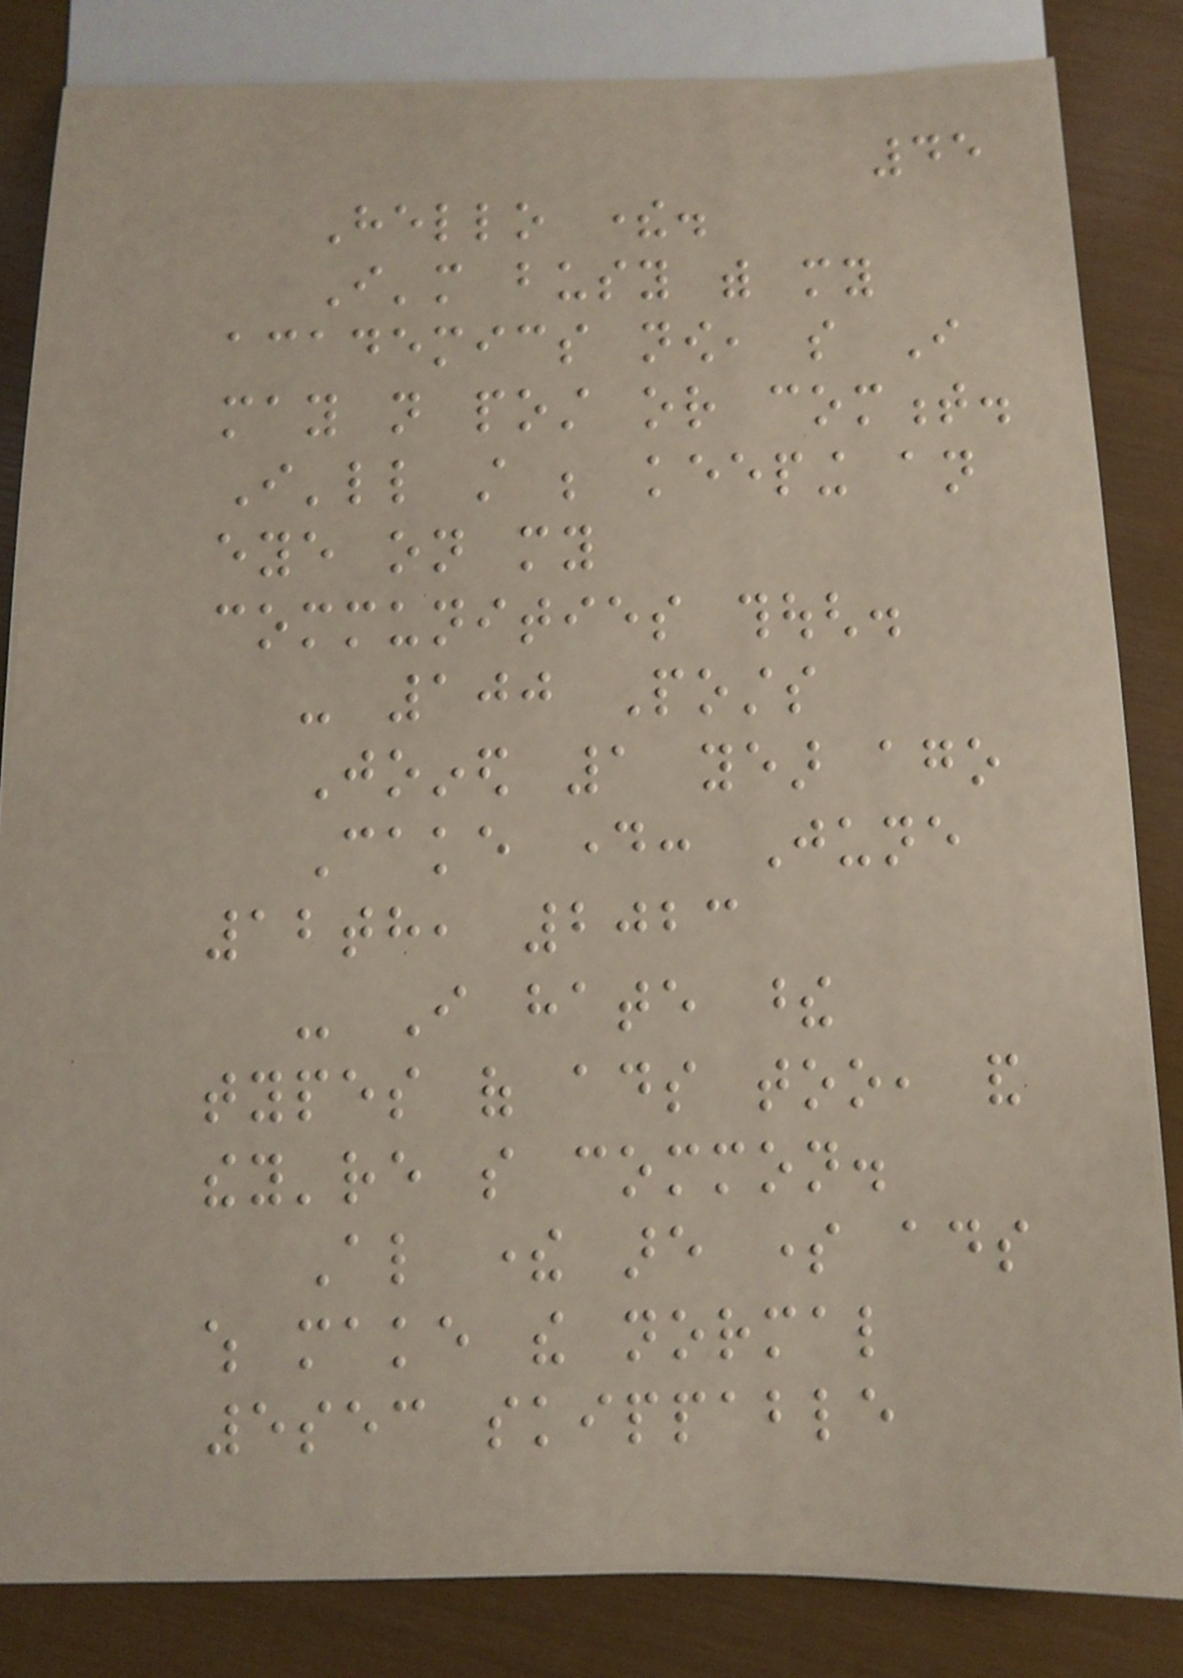45
Hello there.
I'm busy with my
academics now, so I
may not post or comment.
I'll still be keeping an
eye on my
communities though.
- 100 Posts
Joined 1 year ago
Cake day: June
12th, 2023
- I hate these
types of ads too, and
they're so common.
Also there are some ads
which make the normal
5sec skippable
